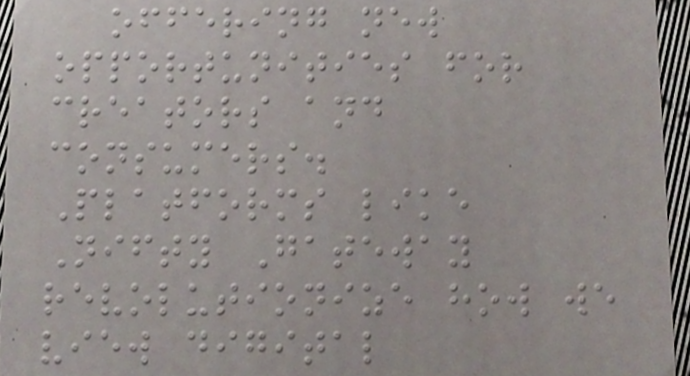offering new
opportunities for
creators and
consumers.
Platforms like
Nifty Gateway
revolutionize how we
view digital
